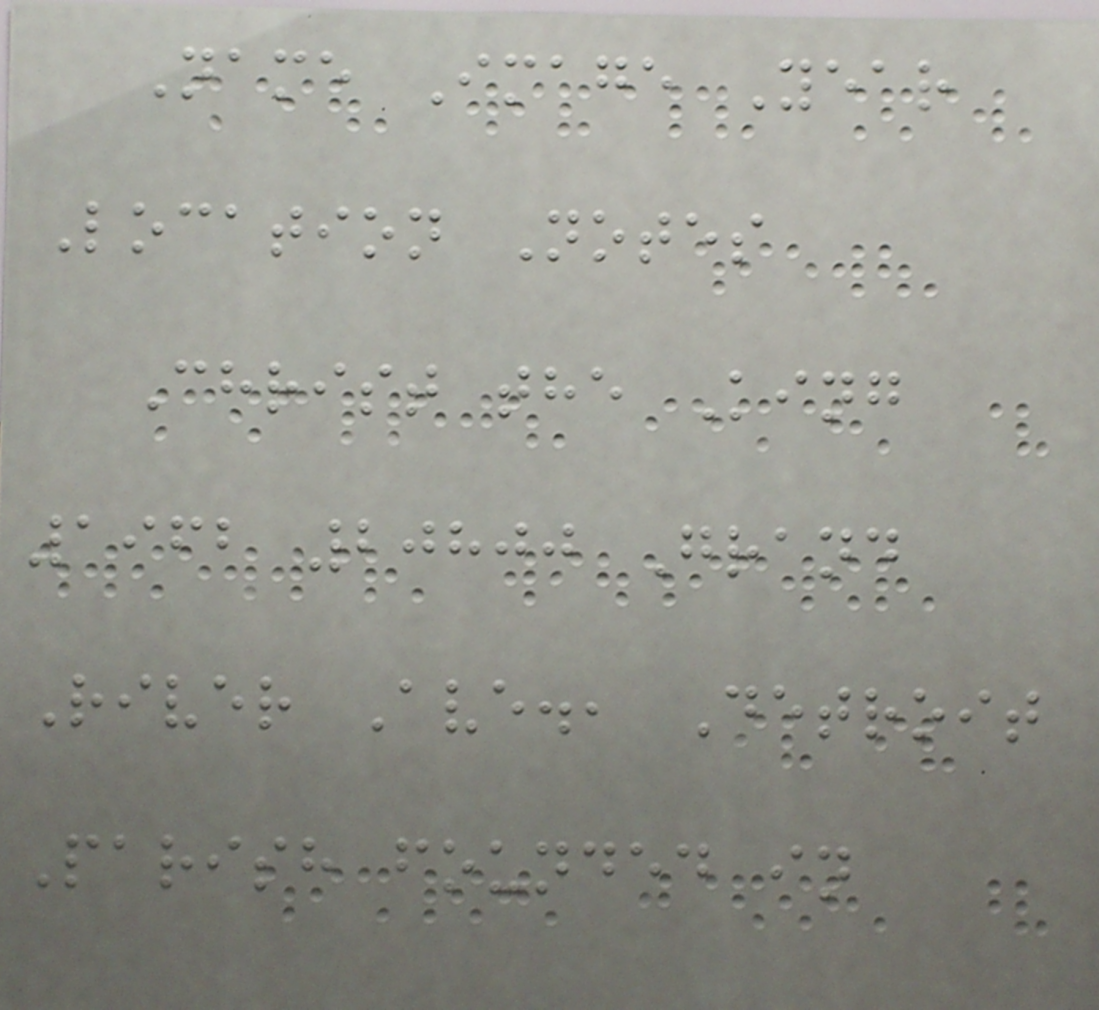Name Image Year
Location Notes
Christ the King
1962 20800 Grand
River Ave., Detroit
Parish founded in
